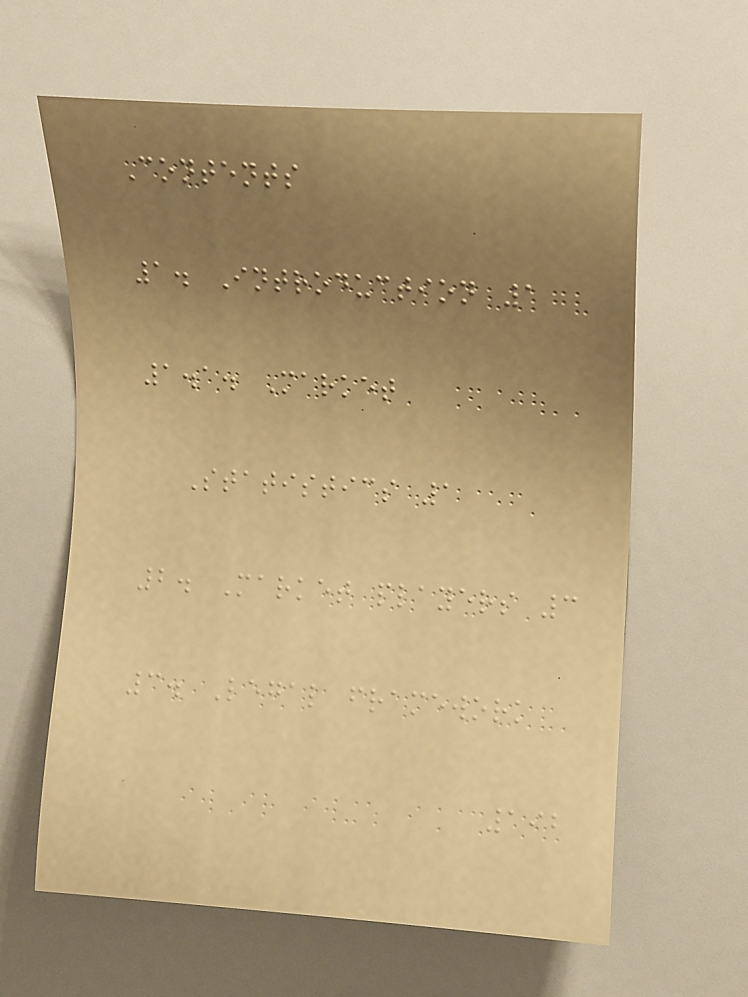Contents
1. Introduction 1
1.1. Market
Statistics 1
2. Market players 3
3. Legal framework
192
